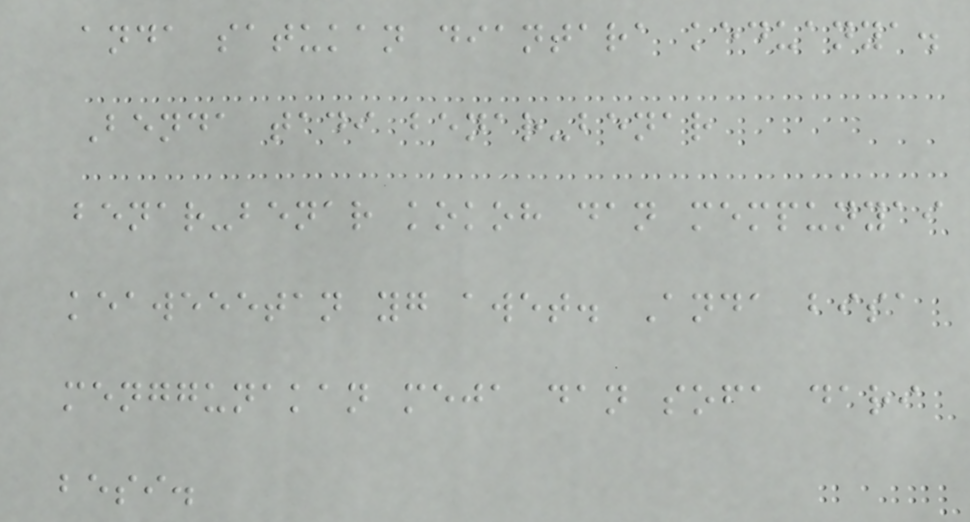anda satukan diantara keduanya.
Benda tadi benar-benar
benar-benar kokoh dan mempunyai
keaweeetan yg awet. Anda bisa
menggunakan meja dan sofa dari
besi.
